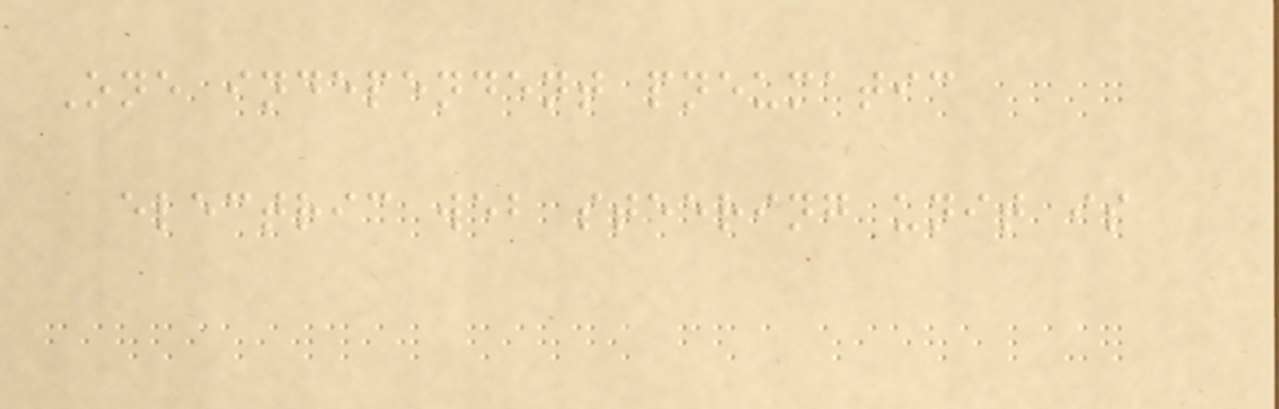One independent pneumatic
electric web steering unit is
